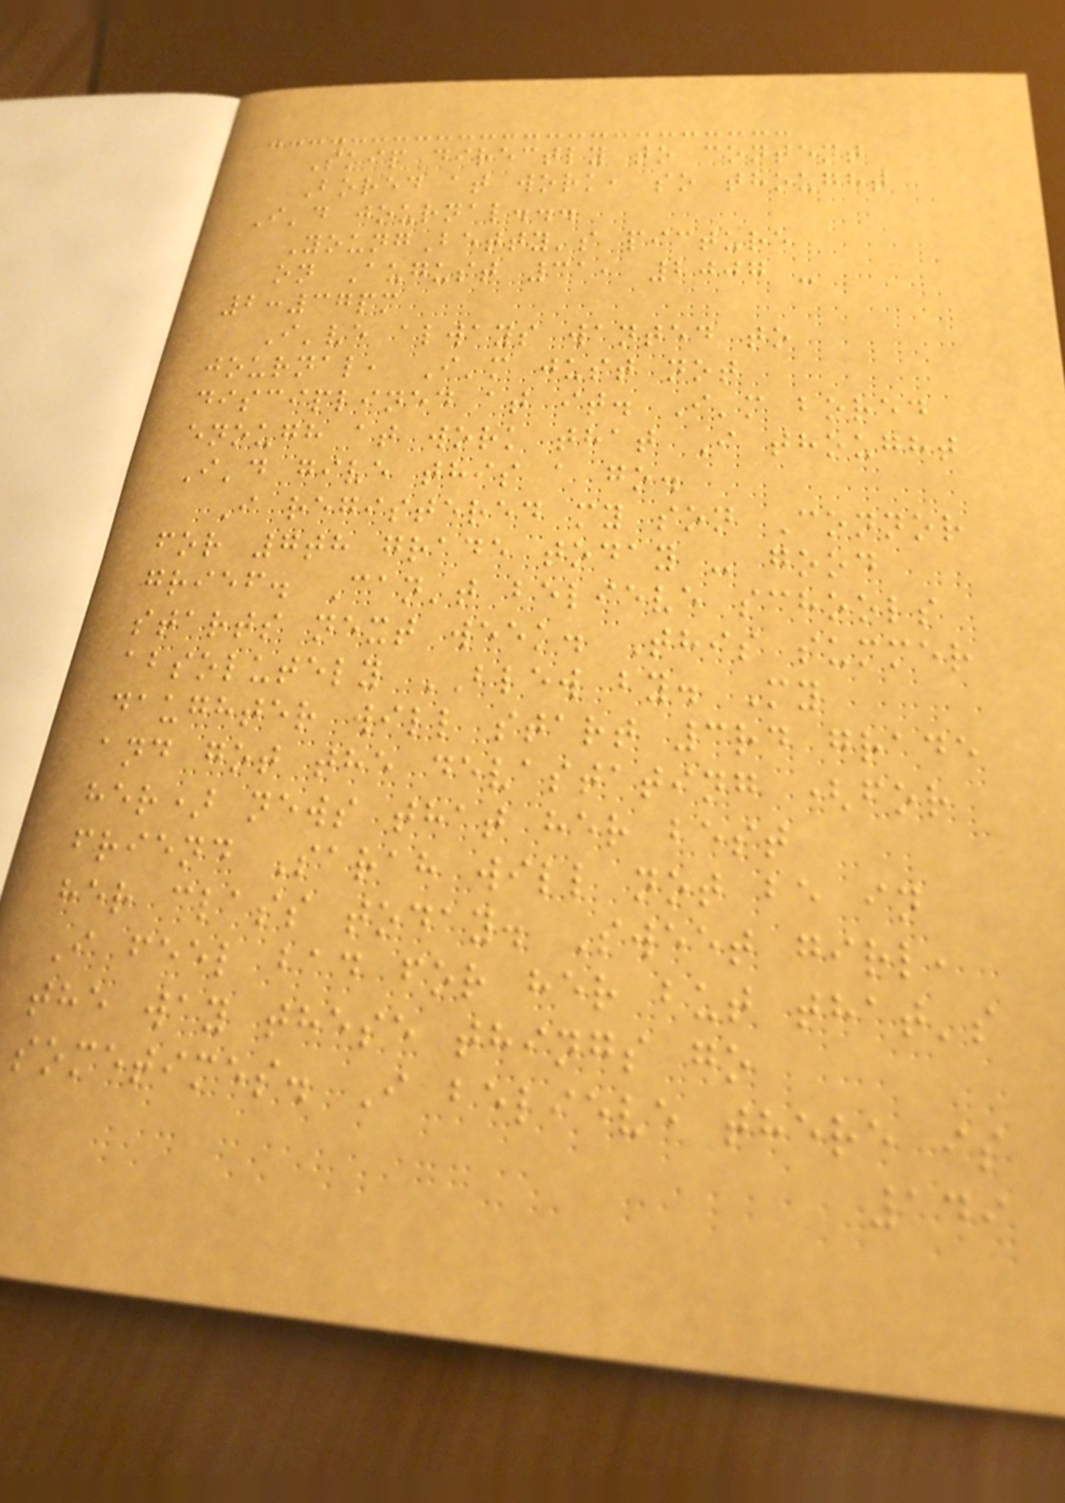Skip directly to content
Bored at work, so thought
I'd journal...
YoungBetty's picture
on August 31, 2007 -
2:37pm
I've always wanted to
journal, I'm just not
disciplined at it. I'm bored
enough at work that I thought
I'd give this a go.
I registered my son Connor
for 7th grade today - good
grief. Can't believe schools
starts next week. This summer
absolutely BLEW by. My
daughter will start 3rd grade
and got the devastating (for
her) news that her best
friend Sarah will not be in
her class today. Sweet girl,
I feel bad for her but that's
the way these things go
sometimes. I believe there is
149
